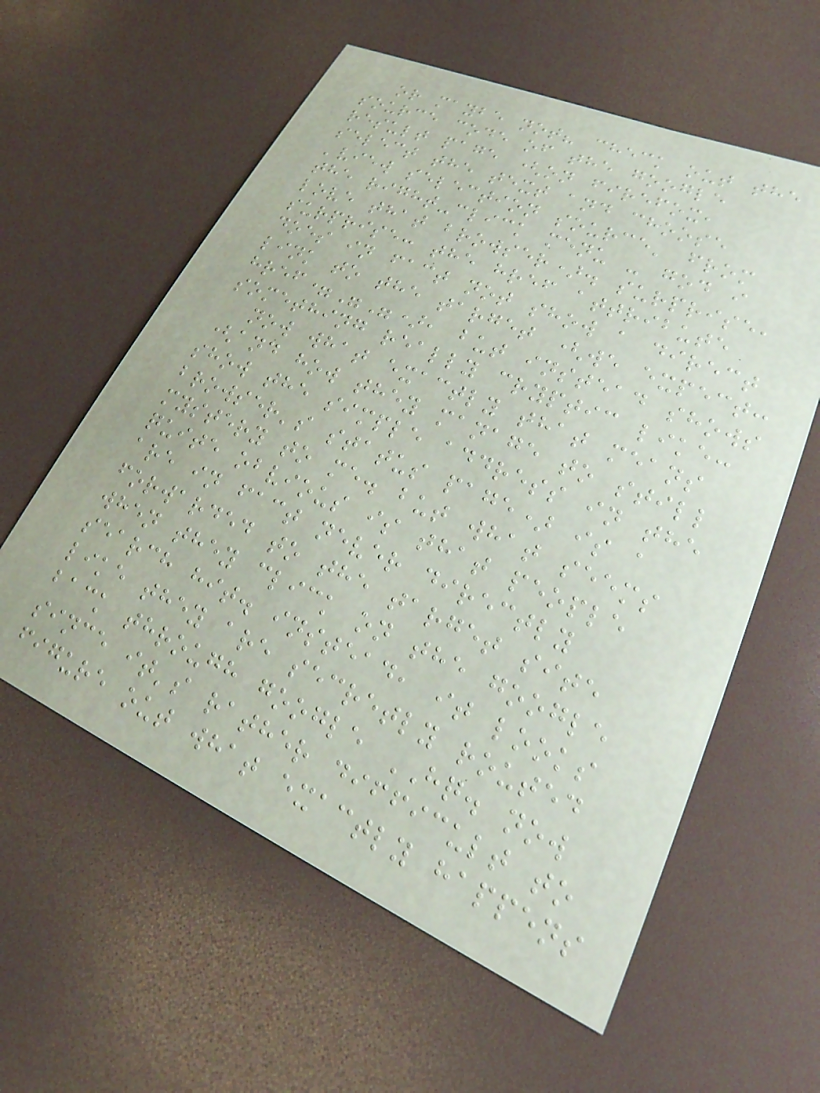or maybe not? check out the
source code of the google
result page (on firefox,
select the text and choose
'view selection source' from
the right-click menu - god i
love that browser). surprise,
surprise: the href attribute
does in fact not show a direct
link to the target (we expect:
href=""), but instead shows
something really cryptic like:
now what exactly that means
(and how they manage to still
show the simple address in the
browser's status page) is a
mystery to me. but what seems
quite obvious is that people
are in fact never directly
forwarded to the target site
when they click on the google
search hit. instead, it looks
like they are secretly routed
back through google HQ. now
since it's rather difficult to
figure out what exactly happens
